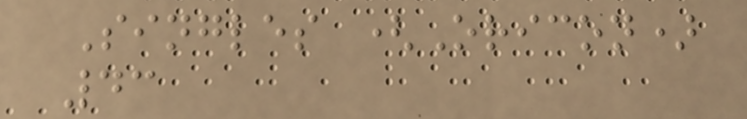Singles (Oricon)
43
